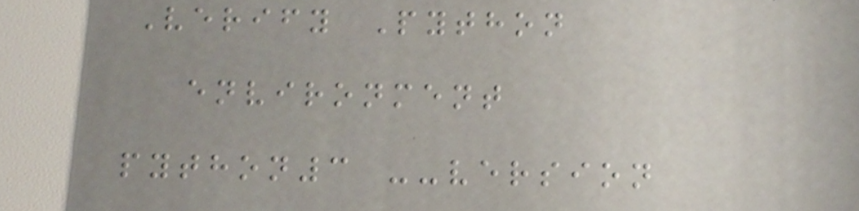Verify Python
environment
python3 --version
